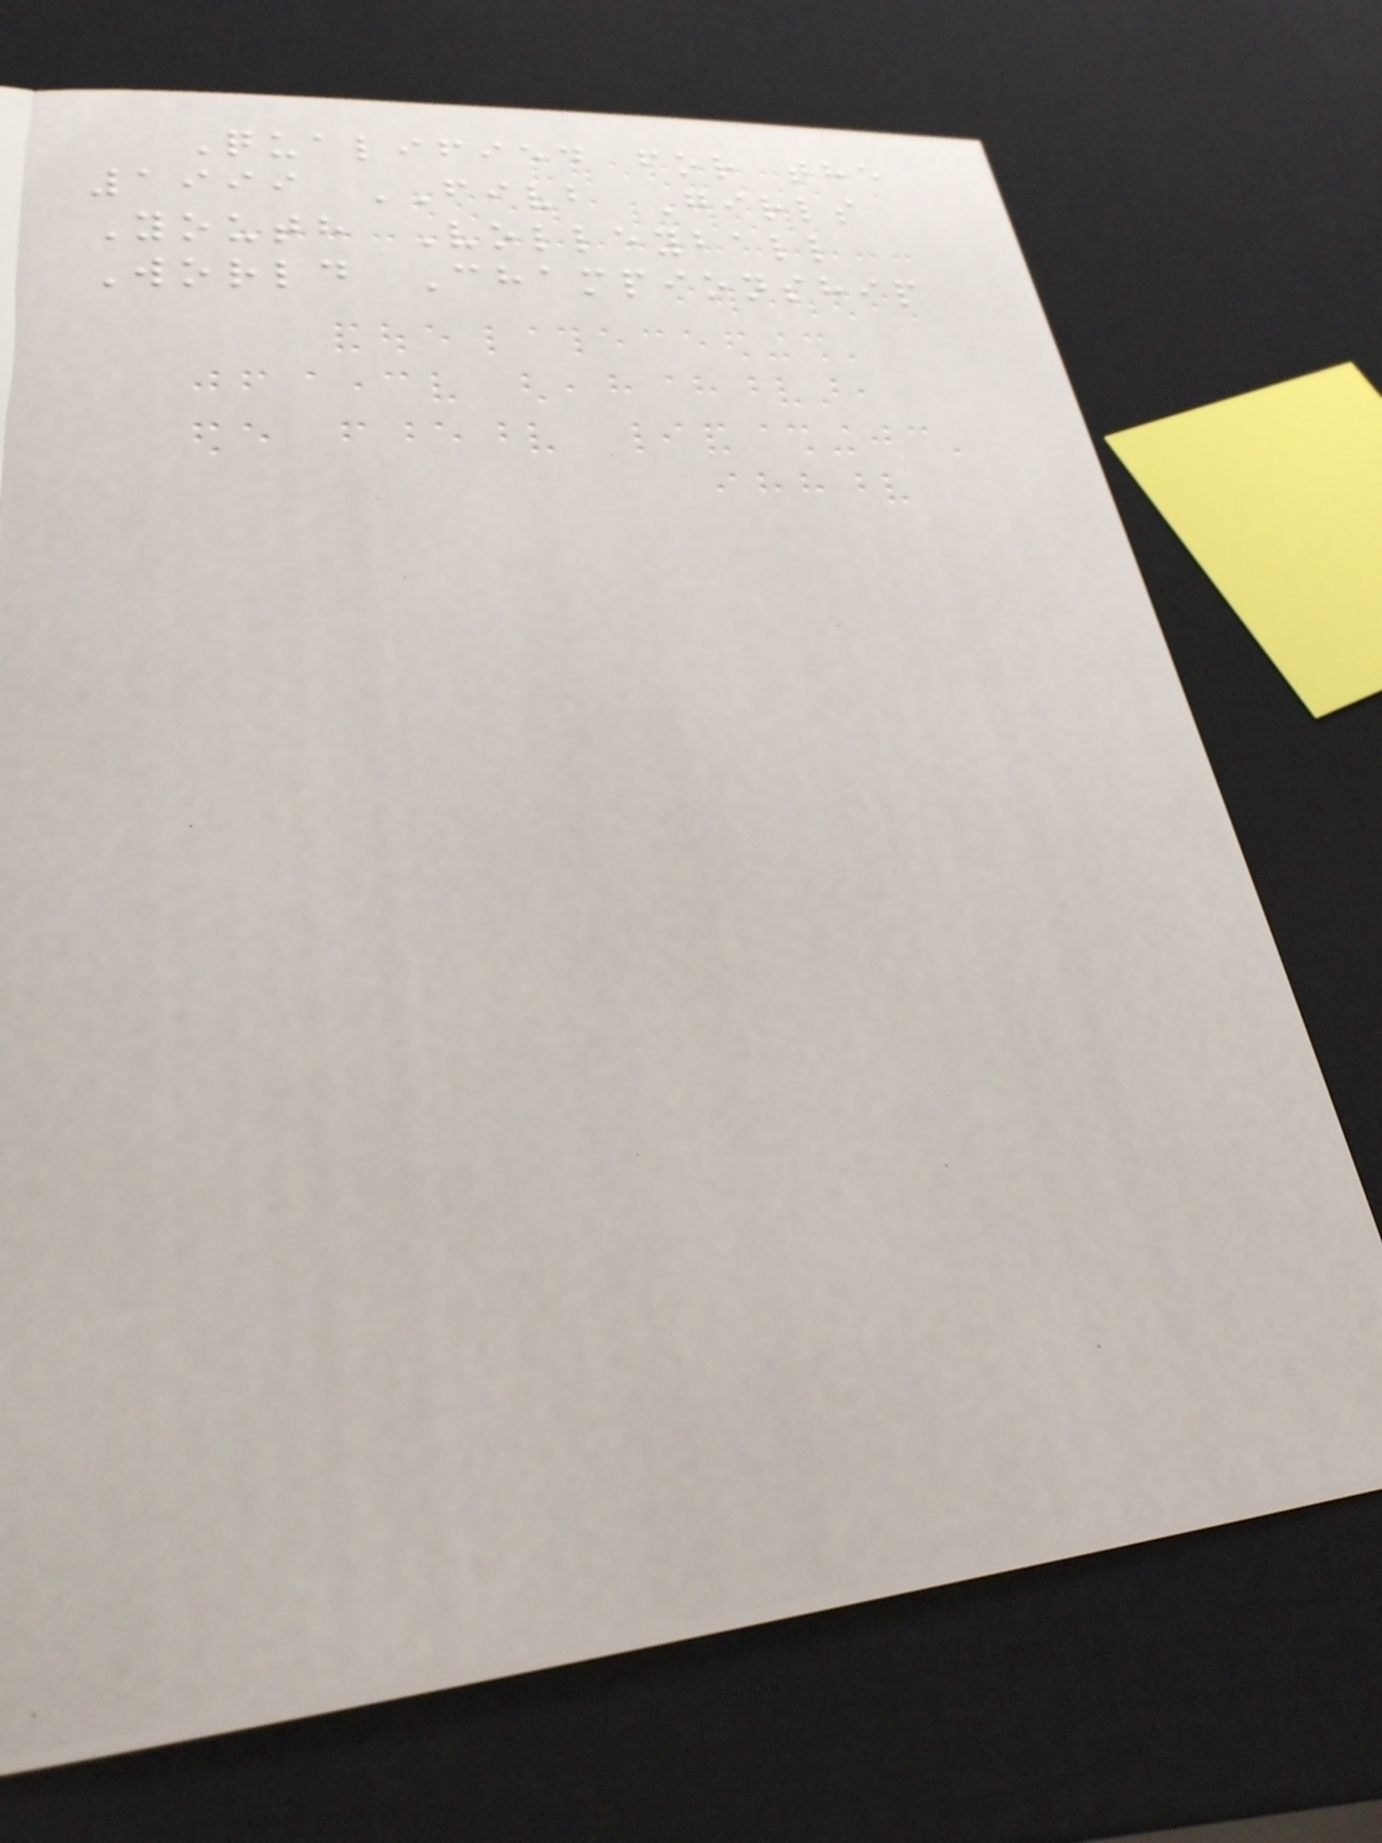Qualified for the
1999 FIVB Girls
Youth Volleyball
World Championship
